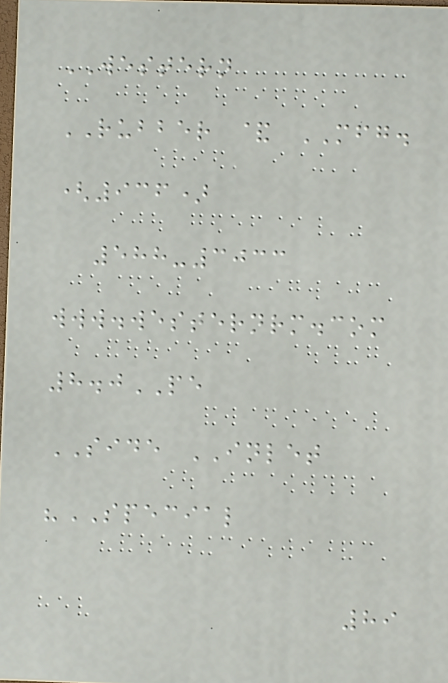WESTERN
RUBBER & MFG.
(936)
588-3033
www.westernrm.com
8.0PE
SIDE INLET
"SPECIAL
89
